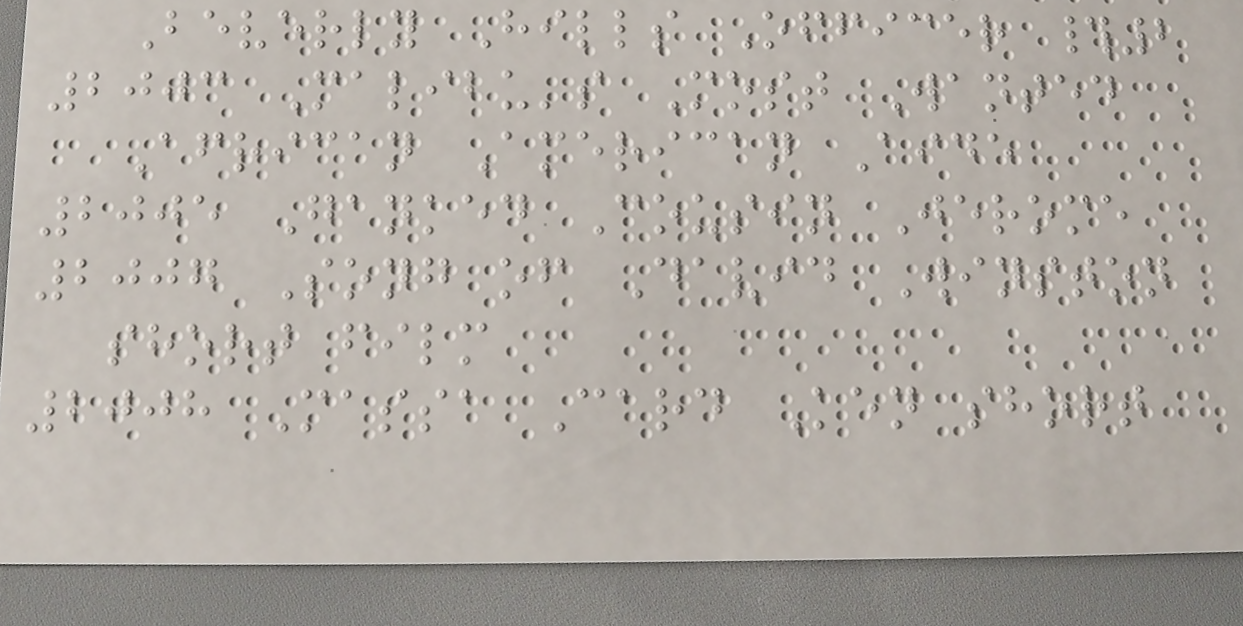Beverly Hills Officer #2
2003 Malibu's Most Wanted
African American Aide
2005 Ganked Cousin Jerome
2007 Song of David Winston
short film
2008 Massa Card Ken short
